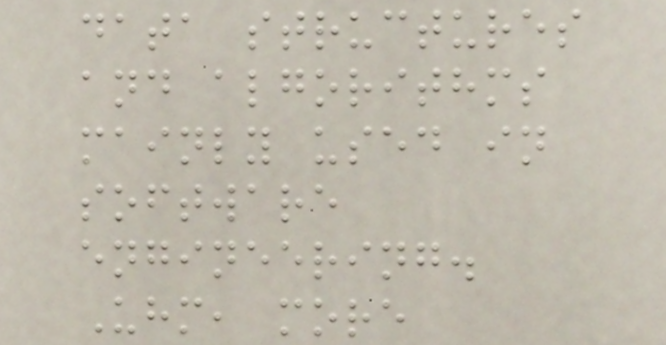data structures
and algorithms
mainly used in
software
engineering.
Uhm, more
